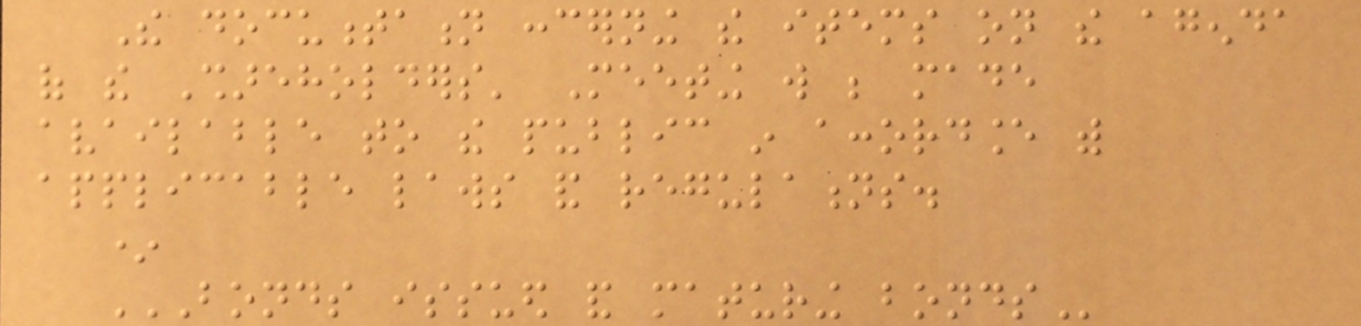The documentation concerning the items on the agenda
of the Shareholders' Meeting will be made
available to the public in accordance with
applicable laws and regulations.
*
BONDS ISSUED AND MATURING BONDS
